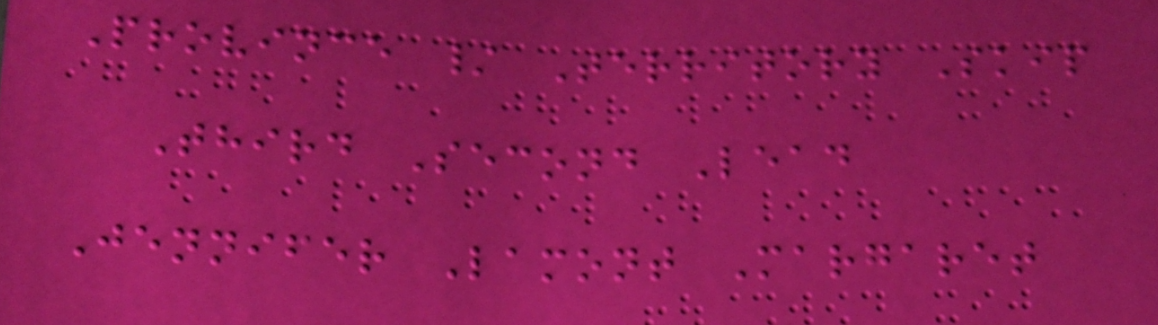Province / Territory Skip
Third Second Lead
Jennifer Lamont Margaret
